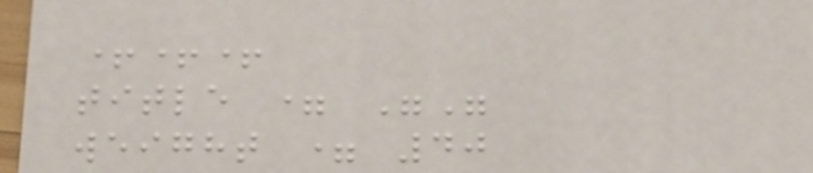+++
title = ""
weight = 40
